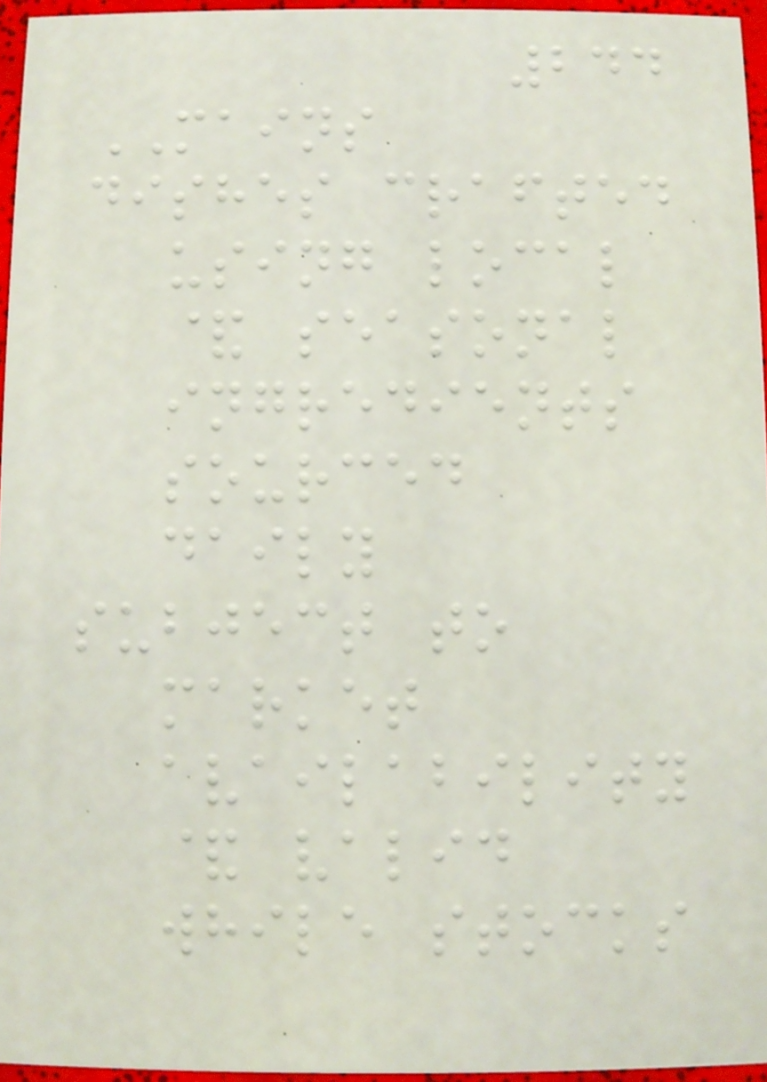244
MAINS
dishes crafted
using local
& seasonal
ingredients
sourced
daily
subject to
market
availability
& valid
while stocks
